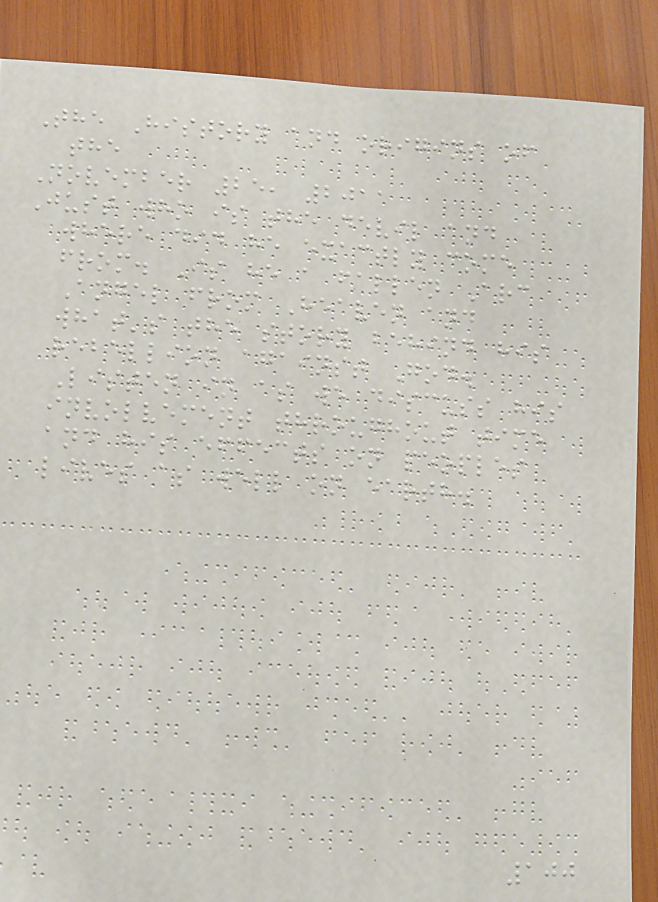The History and origins of
the
November 25, 2011
Just who is the devil and
where did he exactly come
from. Is he a fallen Arc
Angel from Heaven and
what's the story behind his
rebellion against God.
Listen in as we discuss his
involvement throughout time
and his effects on peoples
lives as well on earth.
100
